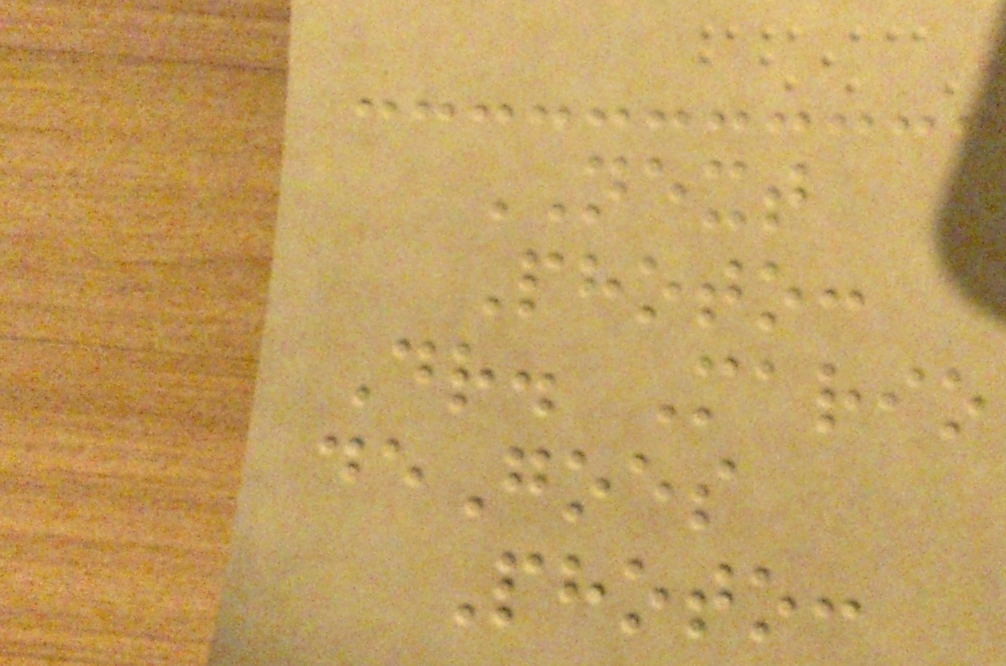NEXT
Photo:
Dr. Mario
deGoes
Photo:
